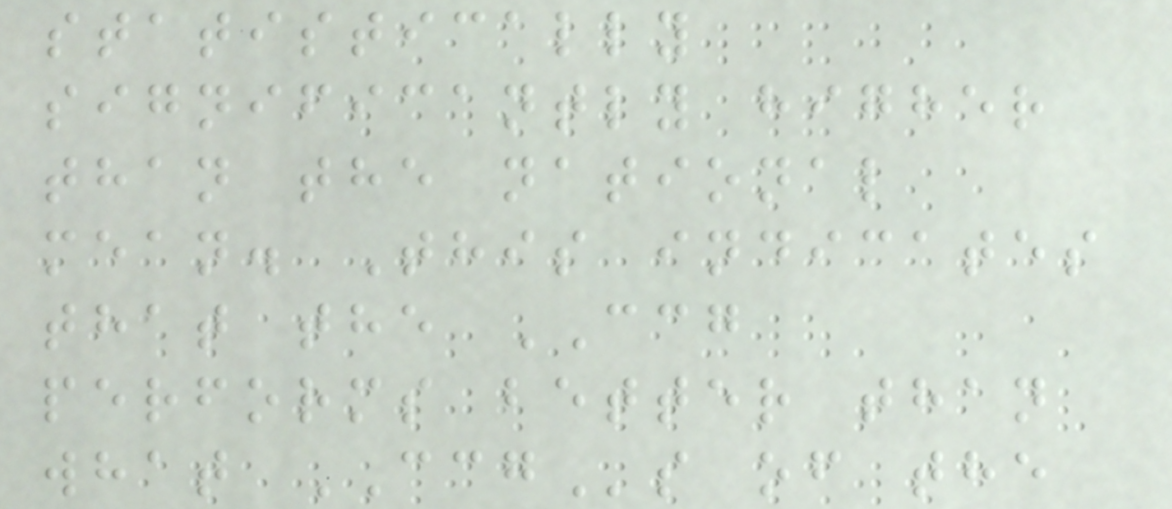statistically
significantly higher
than the national
mean. This indicates
that the CCG
performs better than
what CCGs of the
